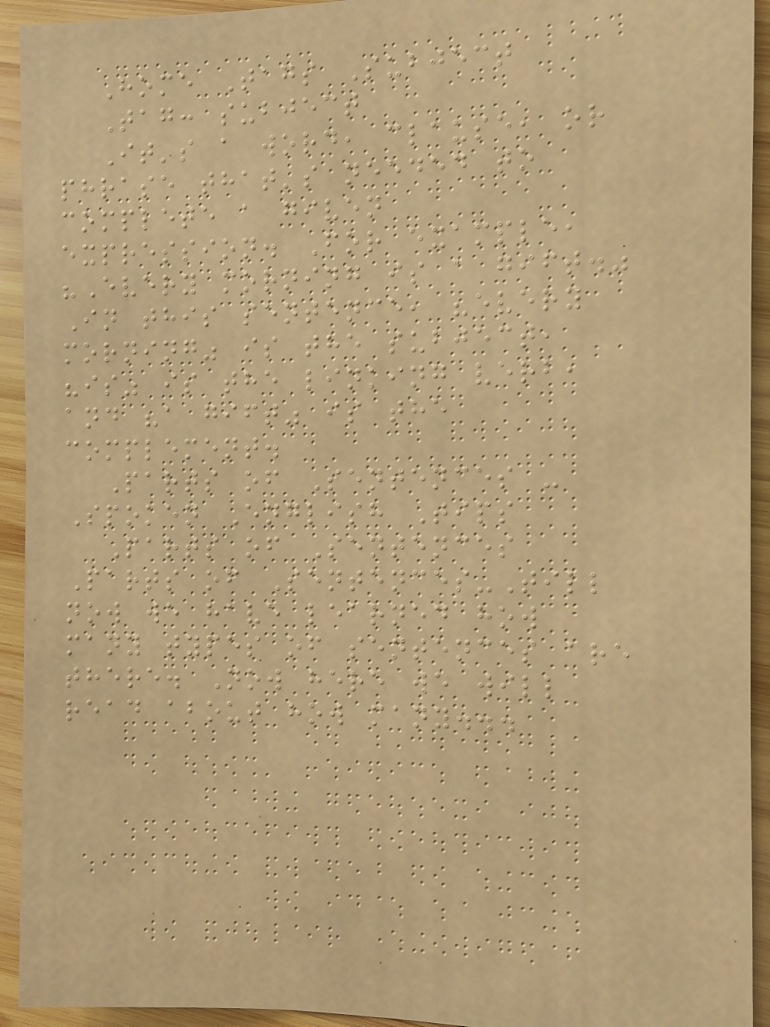Home Tags Subject
Tag: subject
It's a word, clause, or
phrase that's needed to
complete a given
expression. For example,
"Every morning is a gift."
In this sentence, "every
morning" is the subject,
"is" is the linking verb,
and "a gift" is the
complement.
Parts of Sentences -
Spoken English Tips
Parts of Sentences
Parts of Sentences-Till
now we have learned how
many types of sentences are
there. Now here we will
read about how many...
